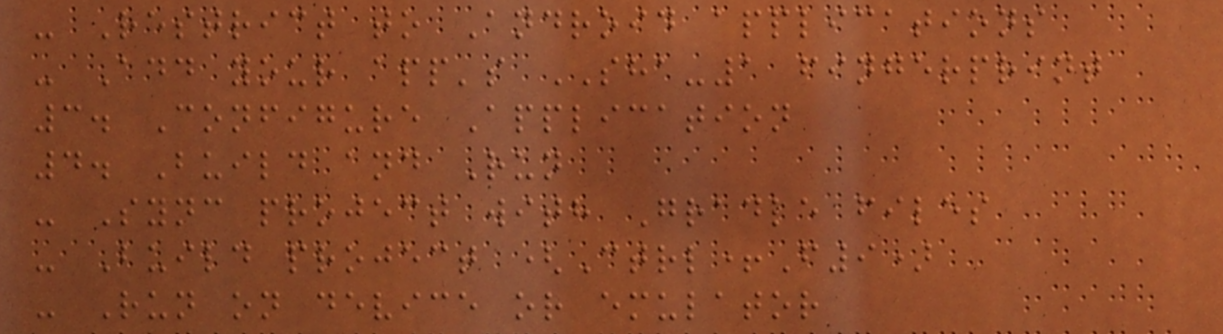- Restrict to Android applications
- Add your app's SHA-1 fingerprint
3. Configure Application
4. Build and Run
- Sync project with Gradle files
- Build project (Ctrl+F9)
- Run on device or emulator
